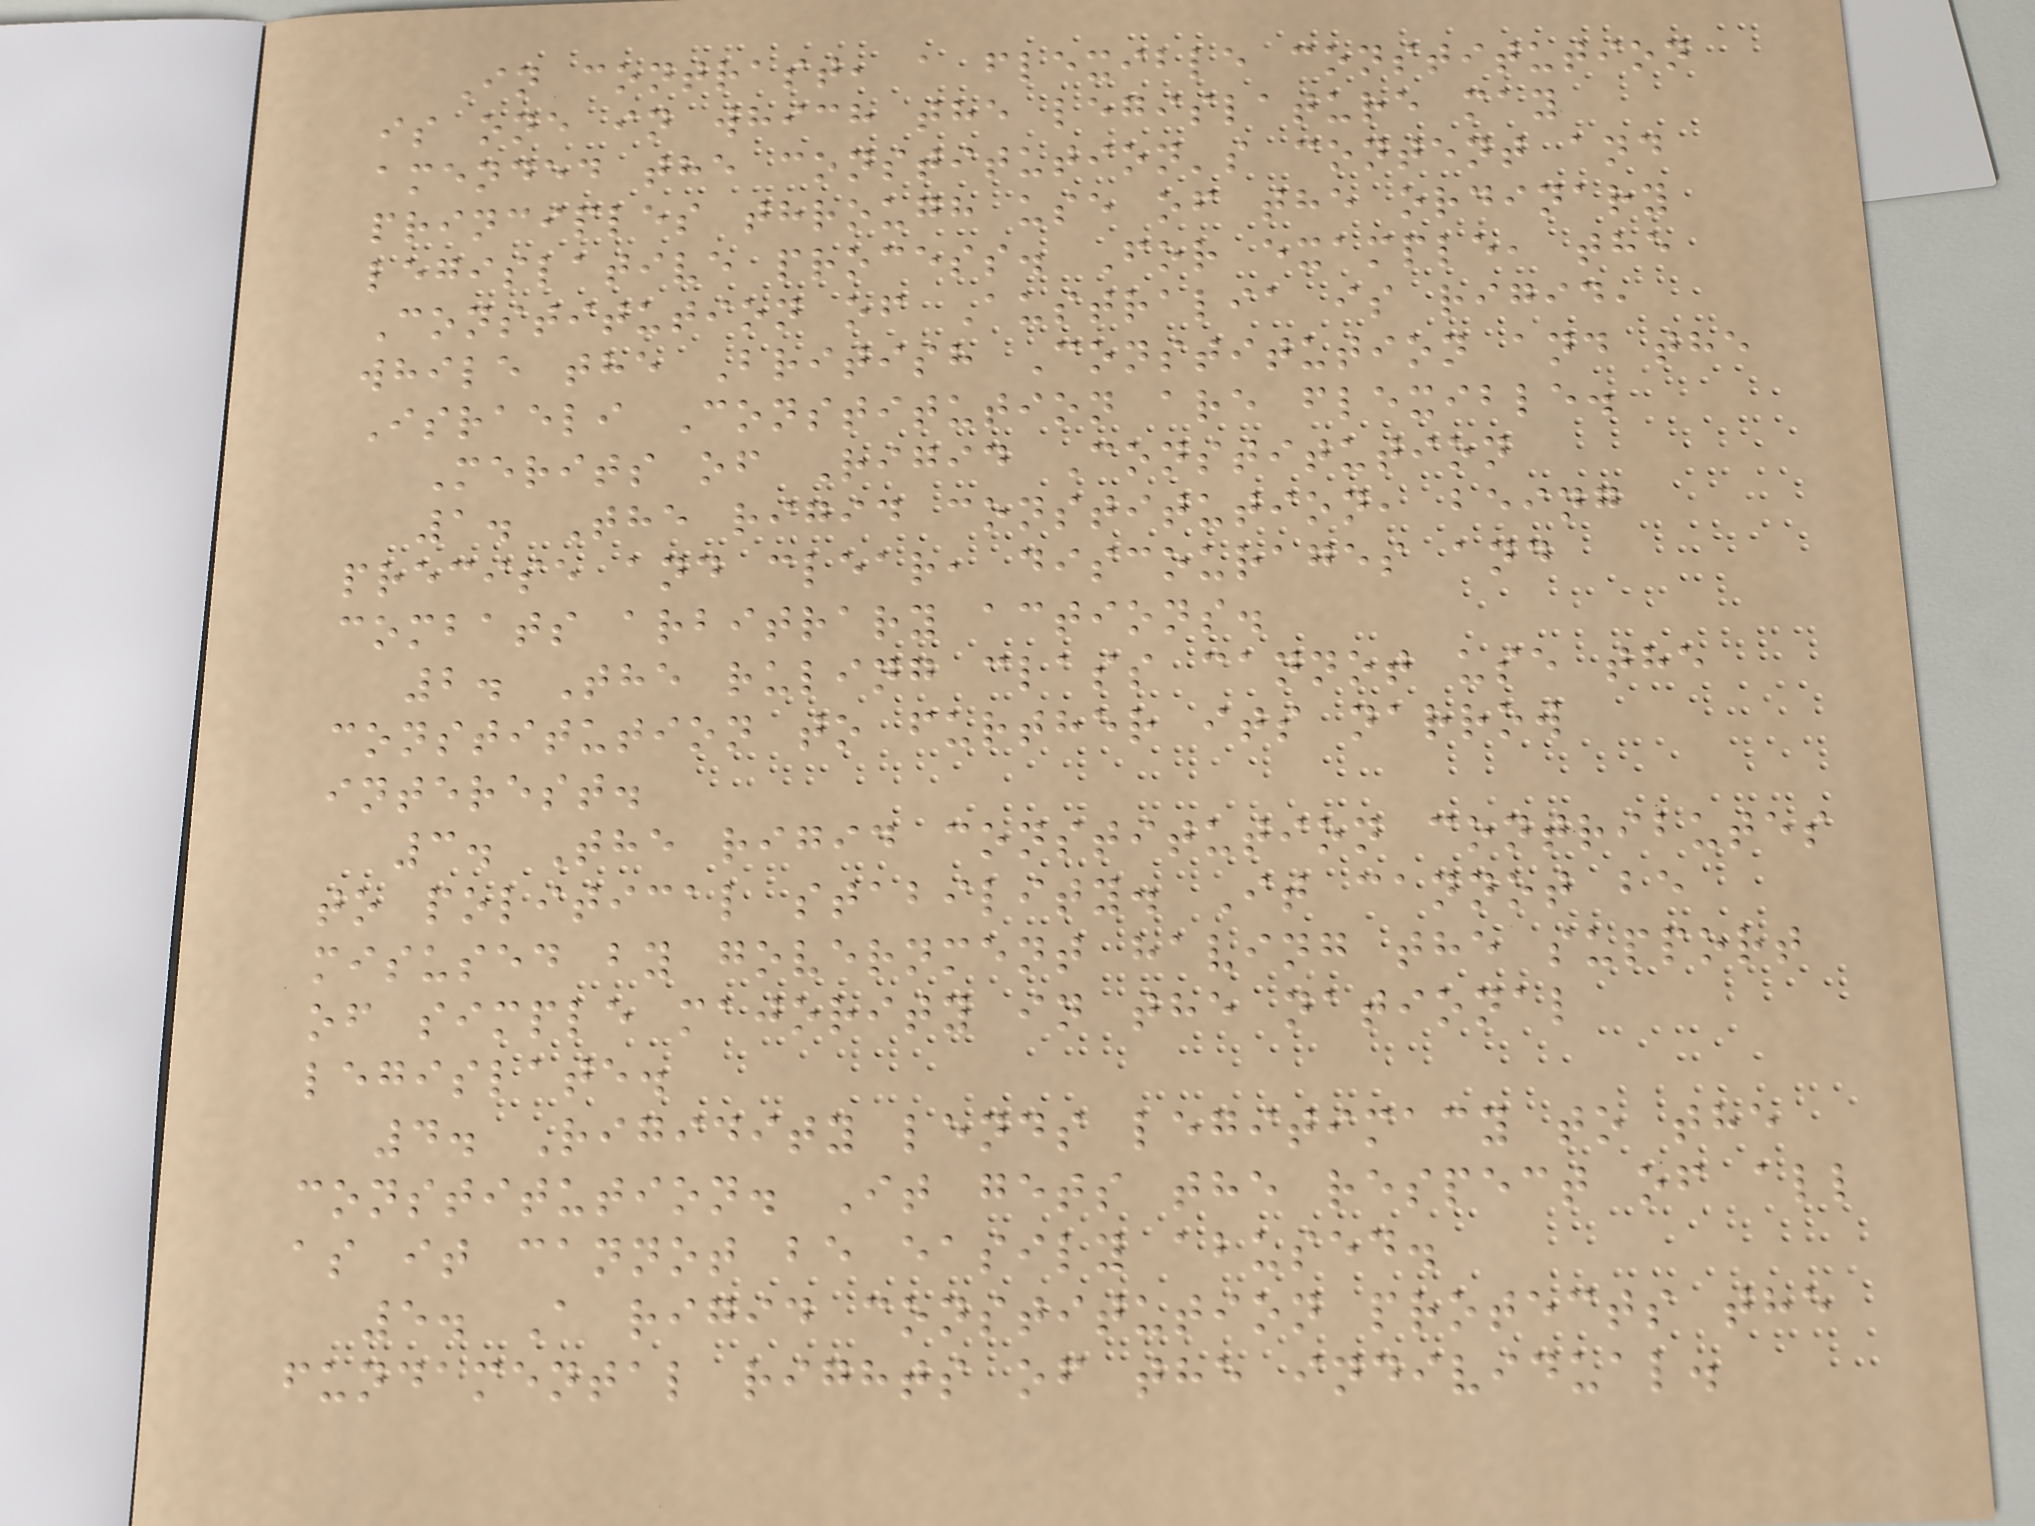In contrast, a flexible constitution
is one in which the legislature may
amended the constitution's content and
principles through use of the ordinary
legislative process. For example, the
Constitution of Australia is rigid,
while the British Constitution and the
Israeli Constitution are flexible.
Merits of Rigid Constitution
1. The rigid constitution, being
precise and clear, discourages and
combats arbitrary actions.
2. The ruling class cannot use the
constitution to further its narrow
interest.
3. The rigid constitution contributes
to political stability. It cannot be
misused by government having the support
of simple majority in the national
legislate.
4. Rigidity lends legitimacy to the
constitution. It gets the respect of all
as it cannot be easily abused.
5. A rigid constitution protects the
fundamental rights of the individual.
